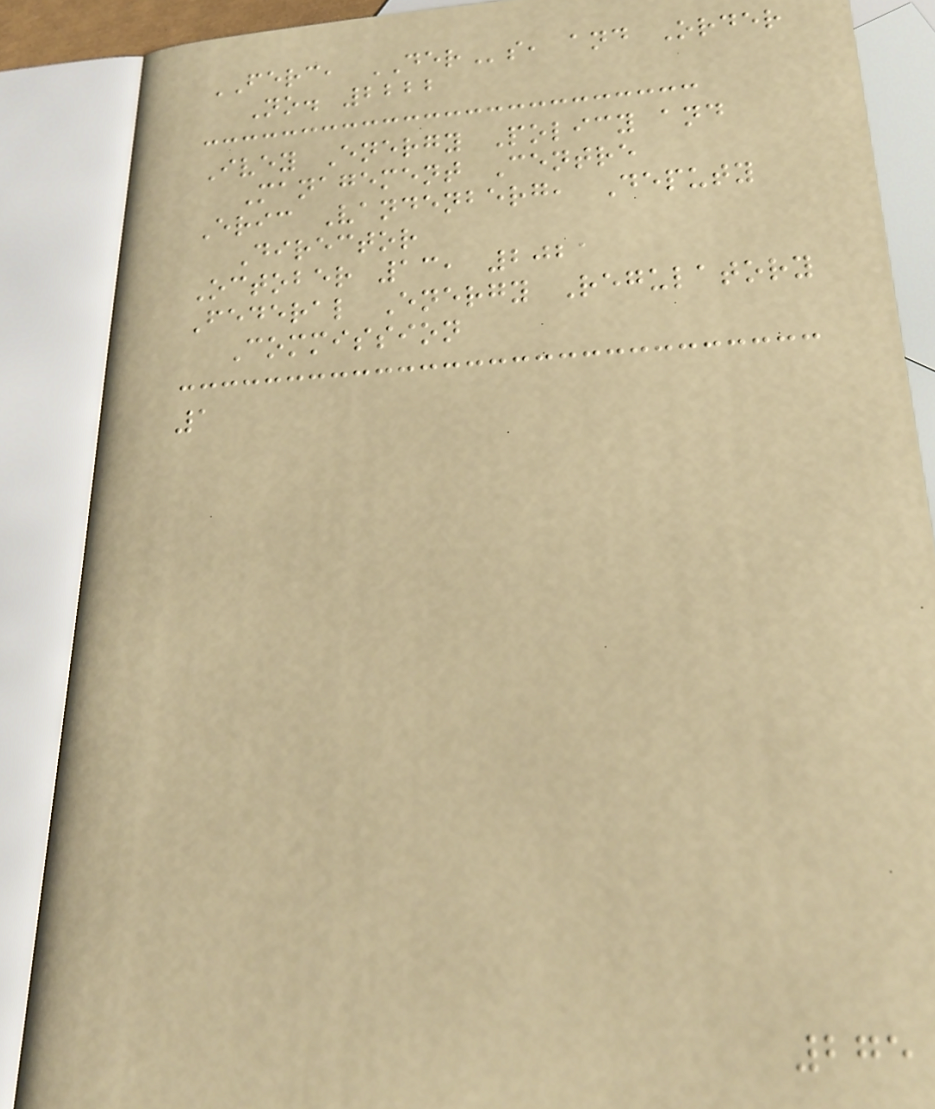FERC, DERs, and Order
No. 2222
Ivey Energy Policy and
Management Centre
Eric Vandenberg, Deputy
Director
October 13, 2021
Federal Energy Regulatory
Commission
1
275
